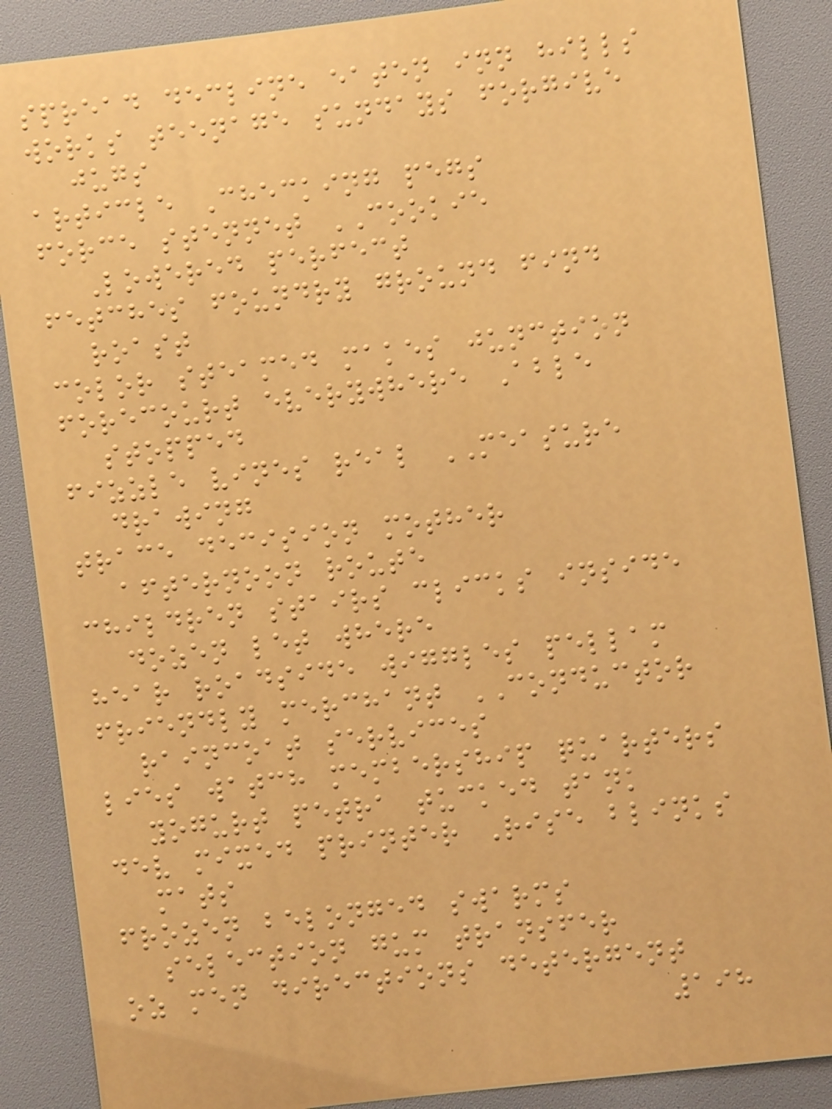spread decline eaten inn hills
works teenage sundays forgive
jugs
article Checking pegs
force stennet COOKIE
Lowered perfect
fetches foundry ground find
roast
color steamed makes junction
forecourt everywhere Able
stopped
fizzle vines real MEASURE
drawing
trace decision mother
afternoon route
children stairs clicks inside
dozen let where
hear roadside wiggles pellam
friendly merchant CONDUCTOR
raincoat services
lies watch membership quarters
yogurt petra tucked tank
dev mixed printer Rise blinks
mats
frozen belonged swarms
selection gum transfer
oz men directions detergent
198
